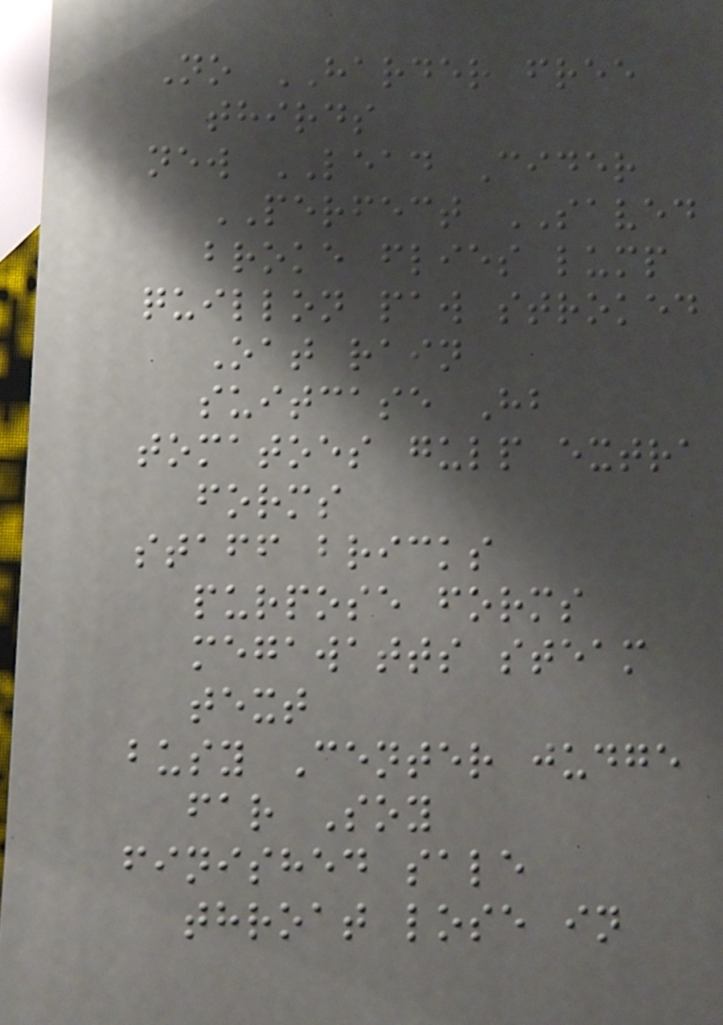No HARDER free
thirds
new LEAD Cider
PERFECT SAVED
broke flies lump
quillon paw stroked
Oat rain
suitcase Hb
tomatoes gulp extra
forms
staff bricks
purpose forms
megawatts steam
text
busy Center judge
far Soy
finished sale
throat lose in
